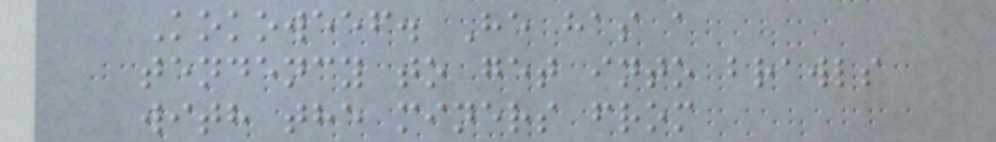Kokoweef. He has a
tendency to get into brawls
with the miners from
